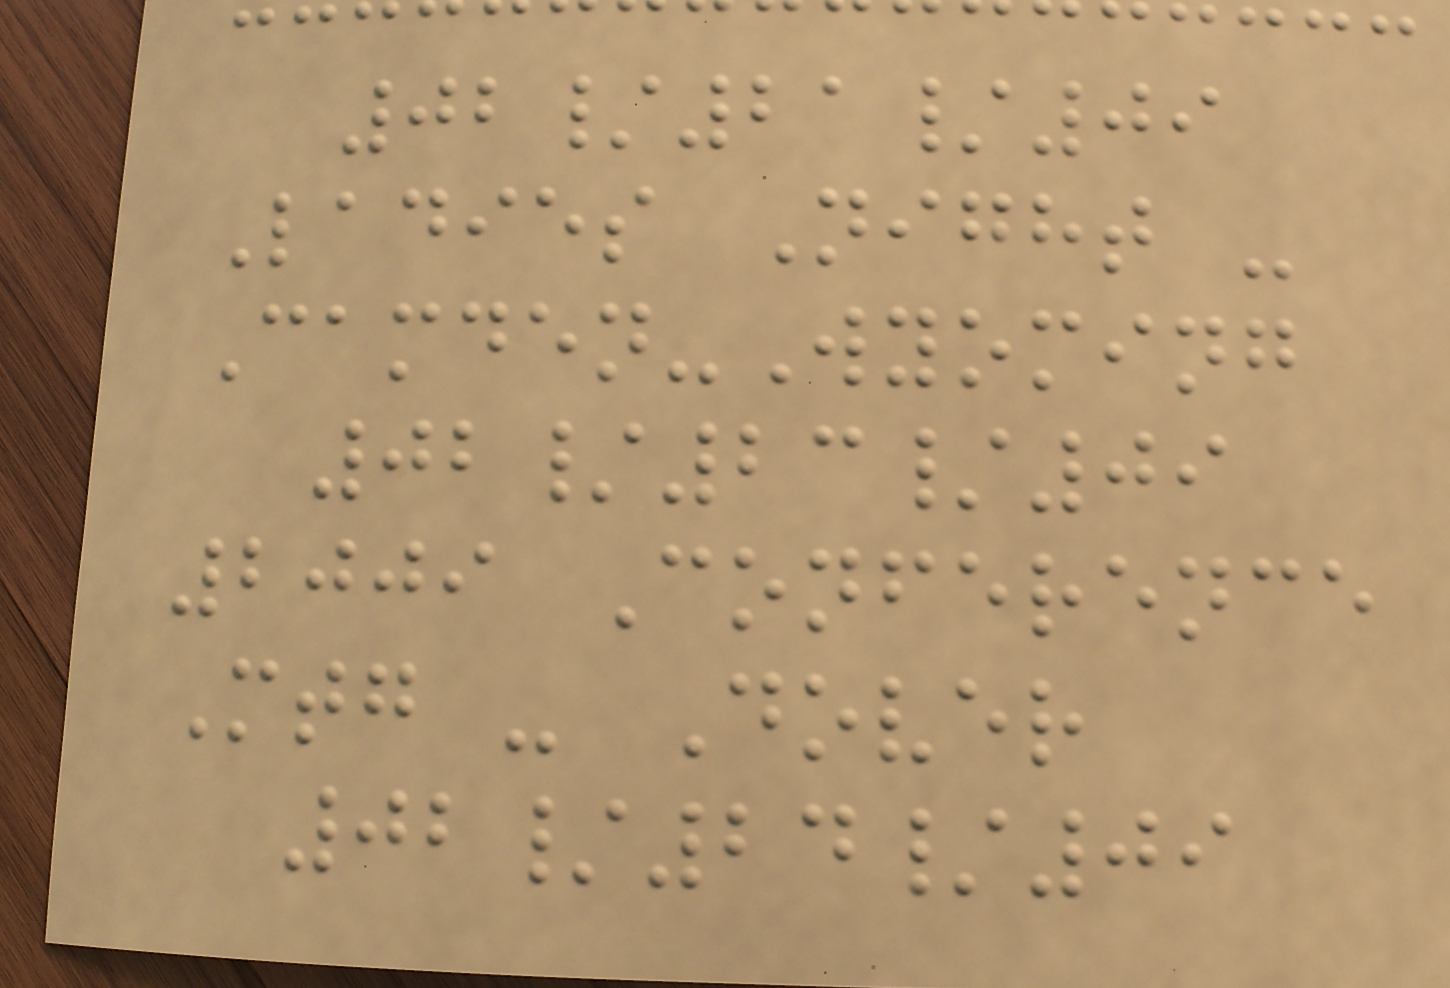02/21/09
Ladies Night -
Camden-Wyoming
02/23/09
2009 Conference
Mtg - Dover
02/24/09
